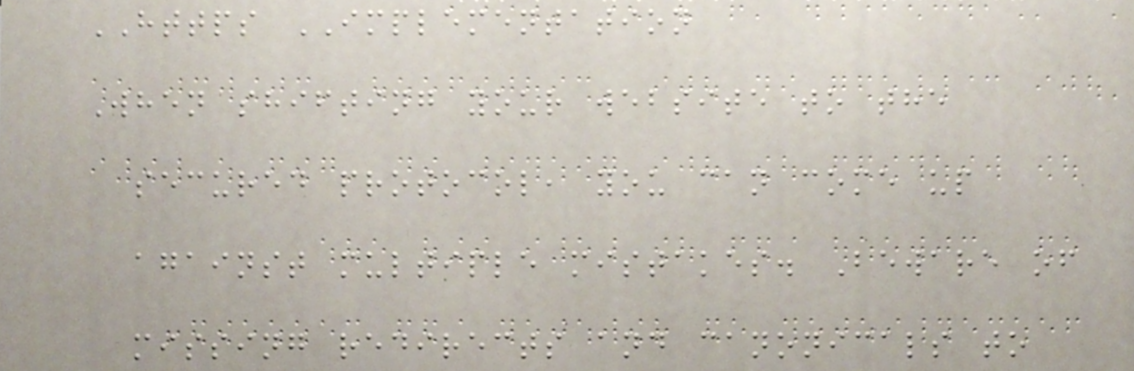HTTPS IMPLEMENTATION
When shifting your website to the
secured protocol, you can come up
against multiple mistakes. Beware of
missing redirects and canonicals to
